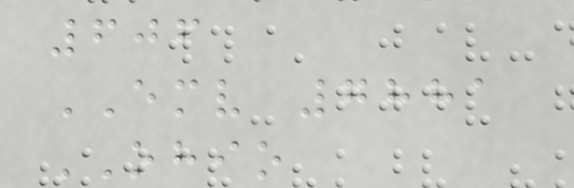606
EMV 7881
OHIO
